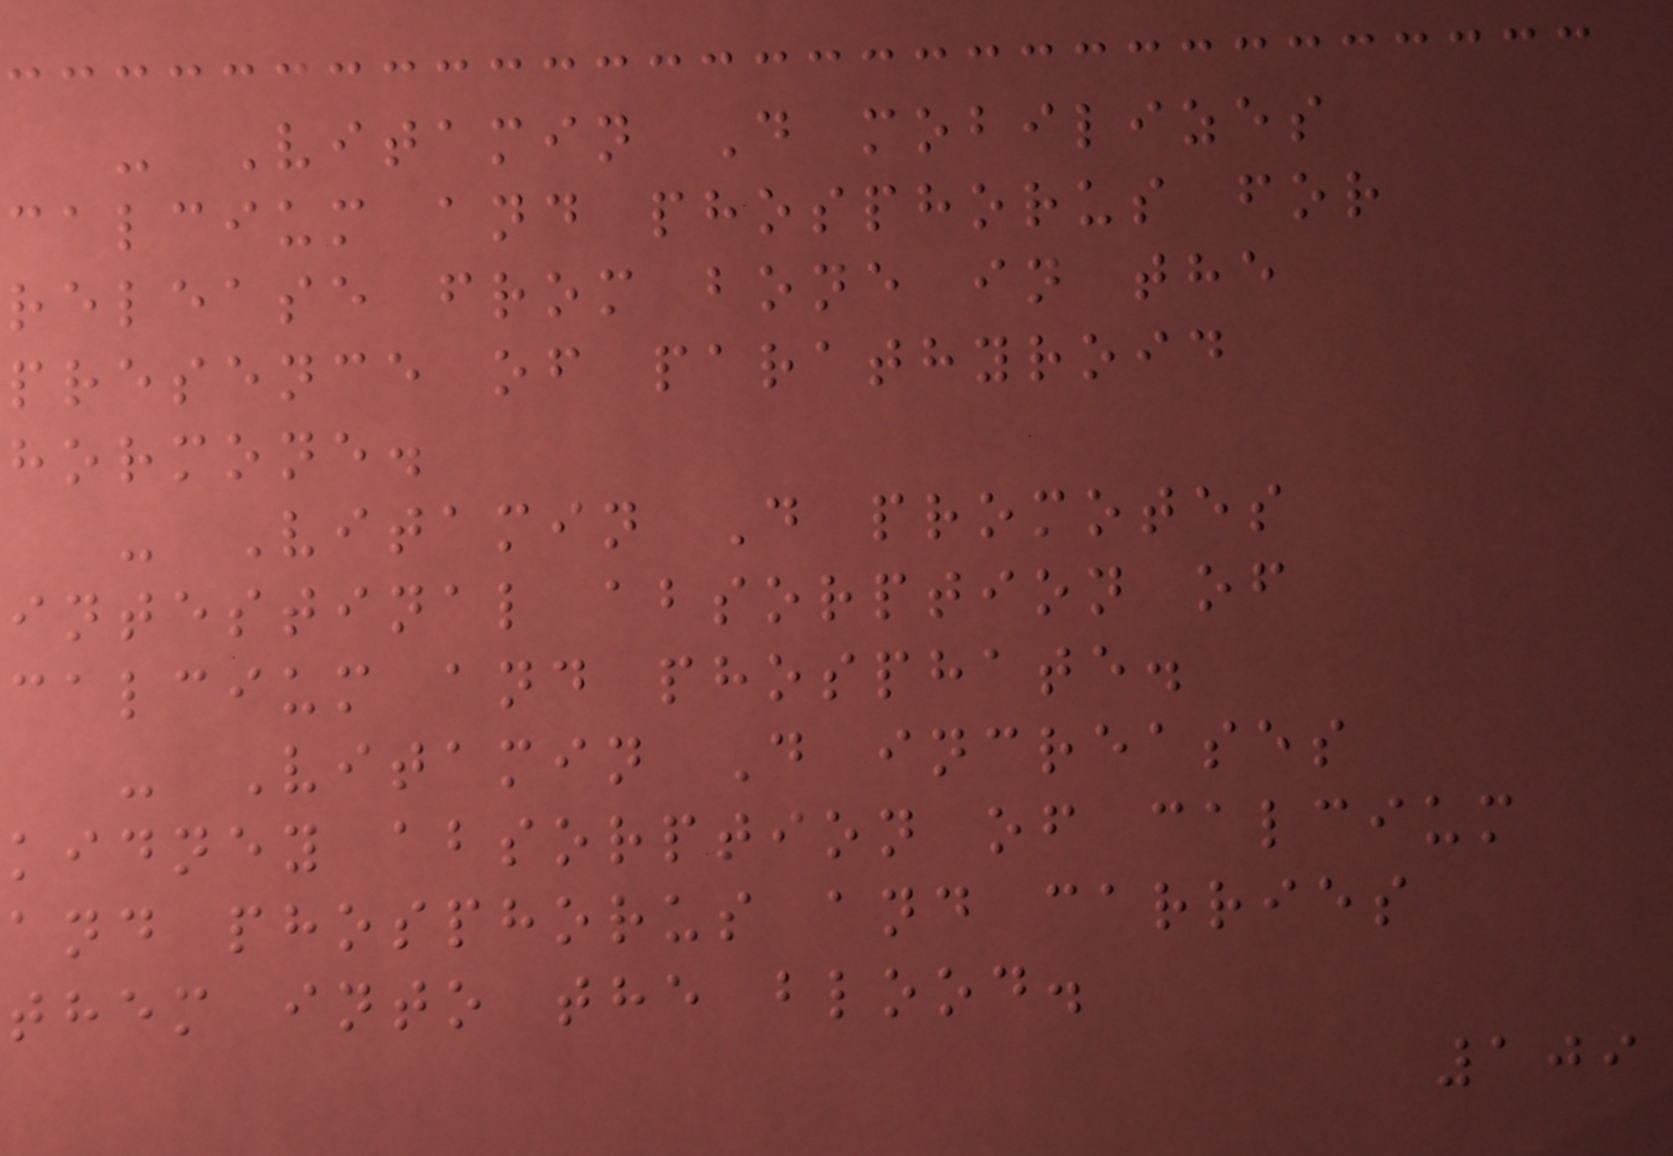- Vitamin D mobilizes
calcium and phosphorus for
release from bone in the
presence of parathyroid
hormone.
- Vitamin D promotes
intestinal absorption of
calcium and phosphate.
- Vitamin D increases
kidney absorption of calcium
and phosphorus and carries
them into the blood.
109
